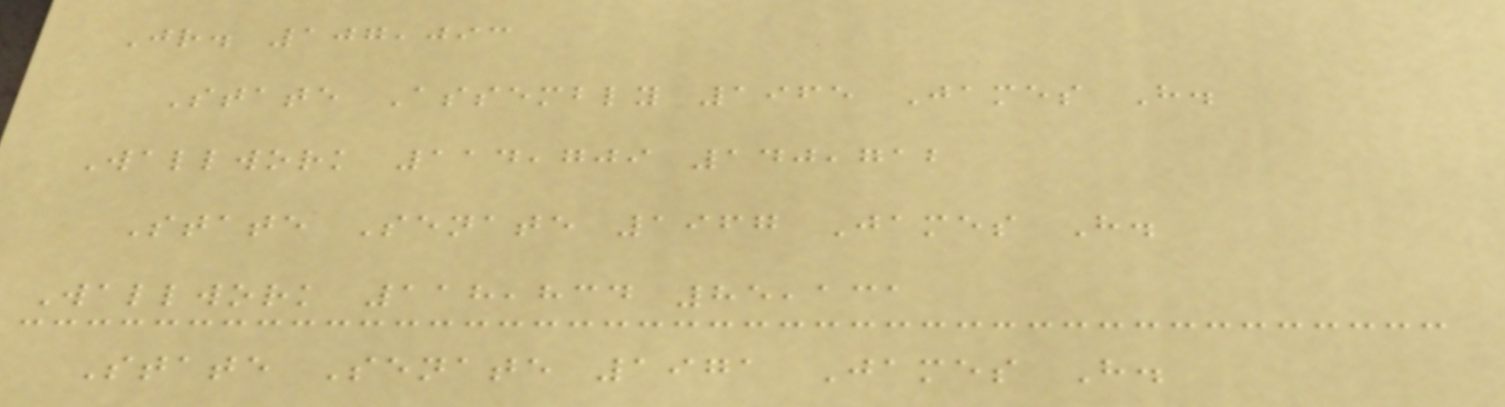Jr. 107,093
State Assembly 1965 James H.
Wallwork 114,709 140,712
State Senate 1967 James H.
Wallwork 118,834 85,131
State Senate 1971 James H.
